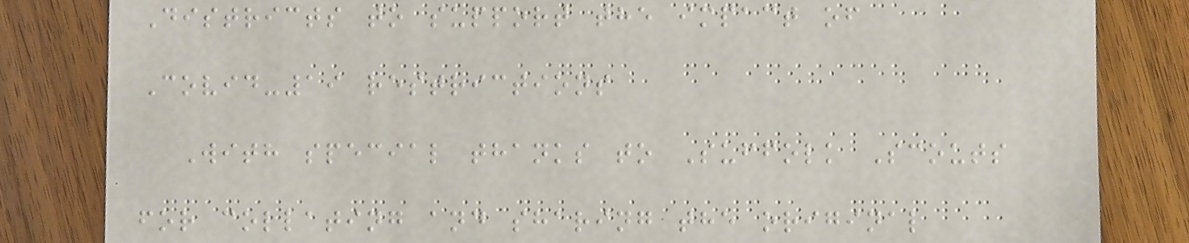Districts to support the impact of
Covid-19 restrictions
With special thanks to Suffolk Scouts
for collating and sharing the original
